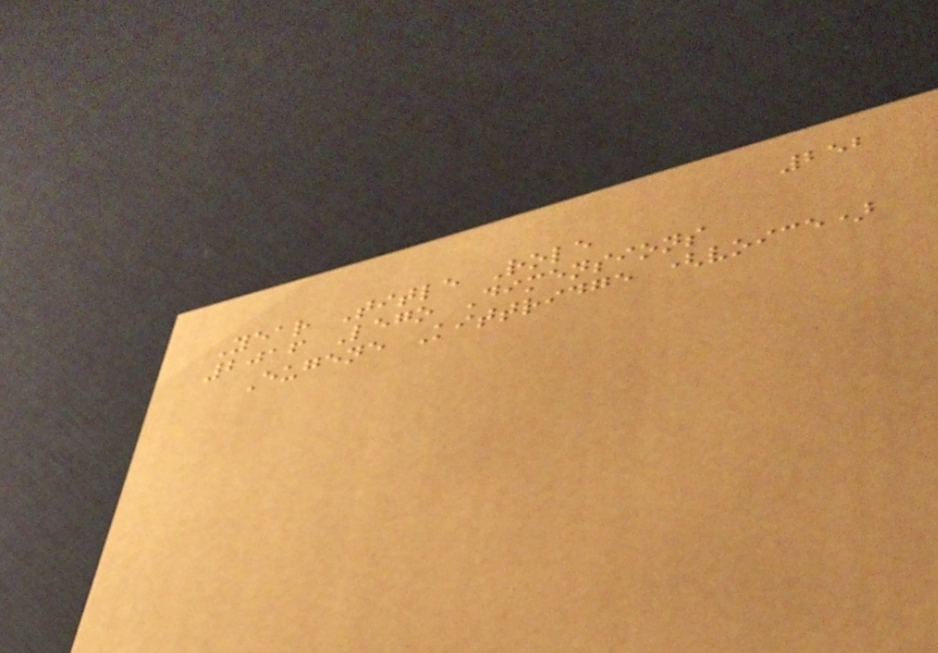252
Year Title Role
2016 Lego Dimensions
Eugene Kittridge (voice)
